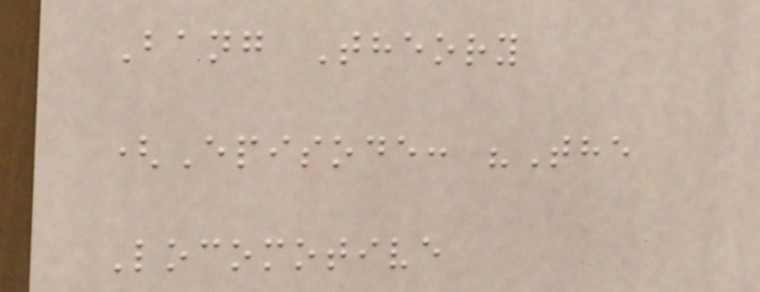Bang Theory
(Episode: "The
Locomotive
